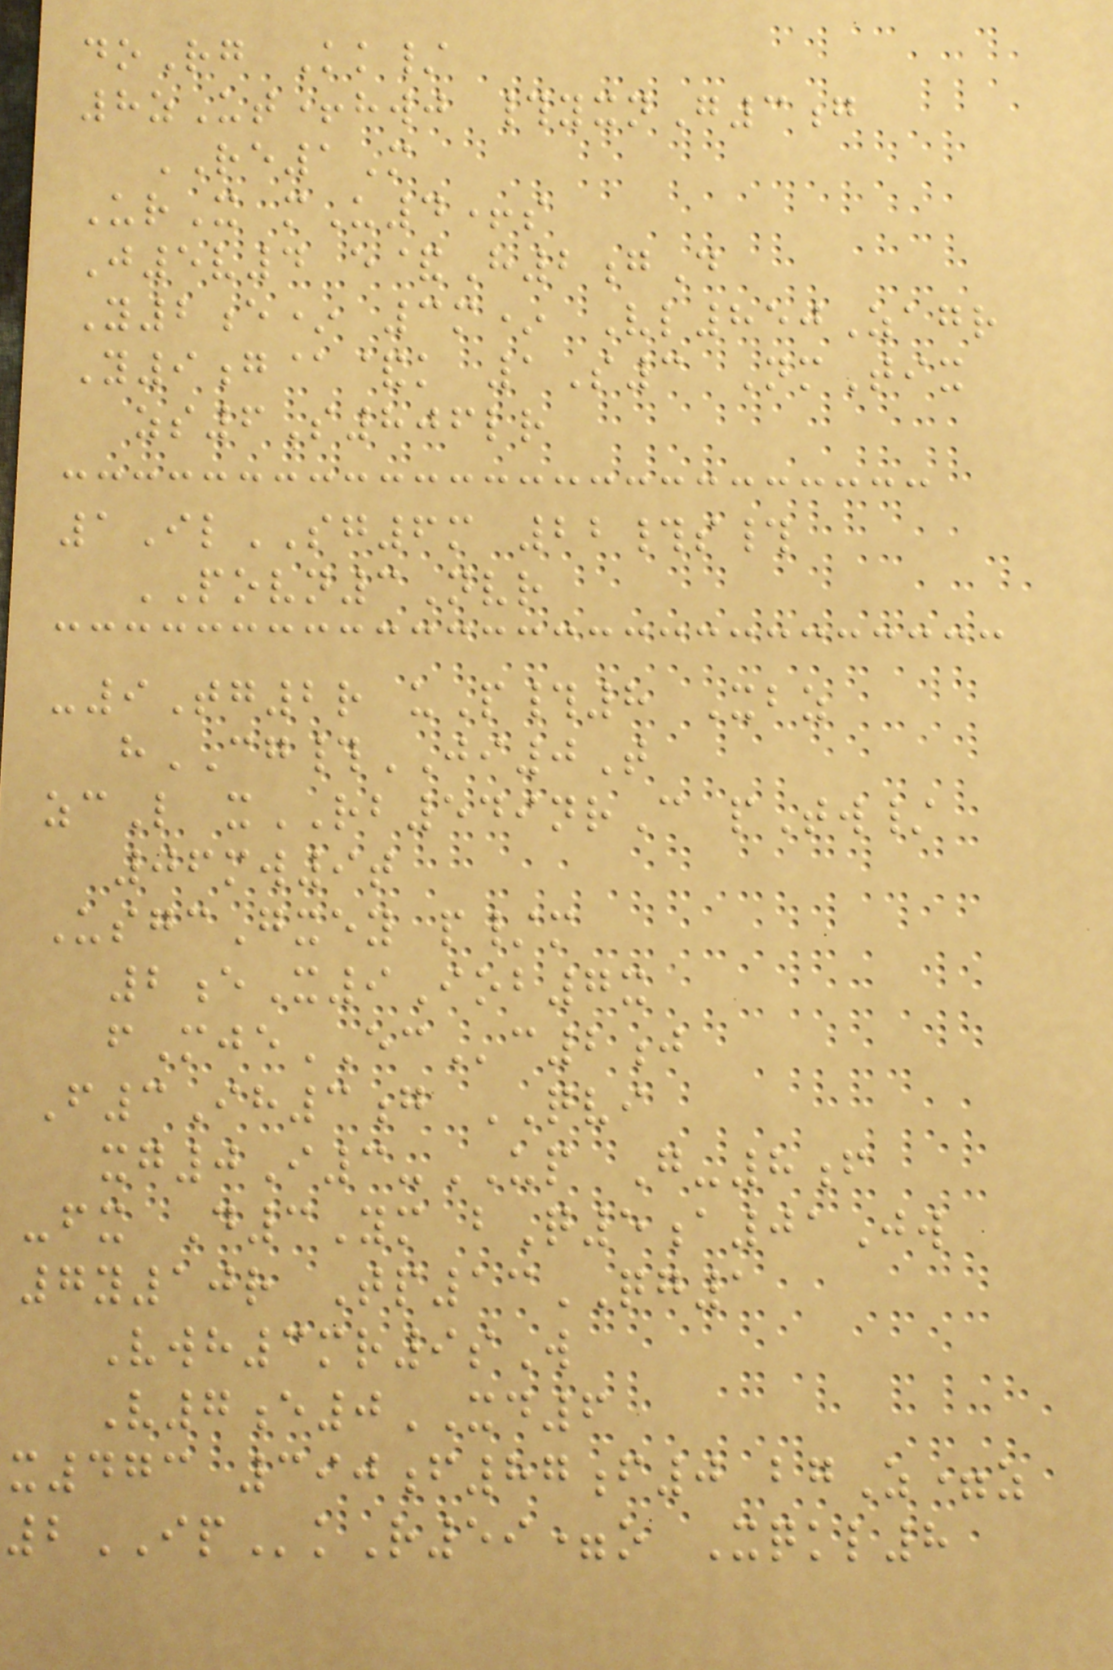doRg Kk/
8zUt+hwj #yxnG3g
RE1M
UrX mU4+s
J5v4 e&H2gD
Y2e* 3m* Vl850Zagr
Y9g@&k 1S3 NmTix
zs6S806lr
1IlSG6m 22#s#
POVN3Nvr
-9Tg2r uP#8 Xbz
hCG#JI0T
zcL xRB549nrC pTw/
06mw9t
UsgcGxey p/m
2eX9Iob7x
fMjeECc2j
F3Ih3g QVI
xg0I3-UP G-8f
-fx D3Ym bQ5a01Jw
7y10r Tp13QG1
Vwh3mr9sW
V7e0XD6
x473 390f87f0 bgZ=z
2IPkR59=o Xqkl8
